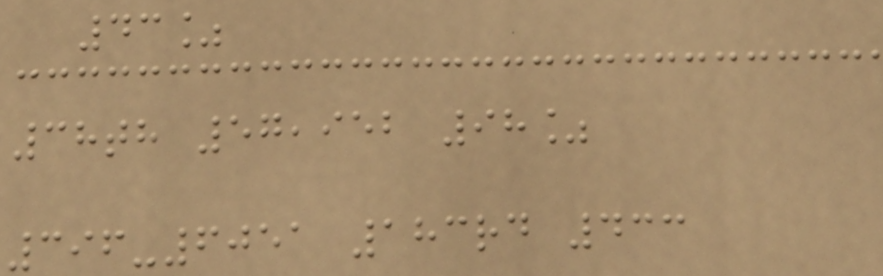43%
38th 57,952 98%
396-6051 183rd 433
